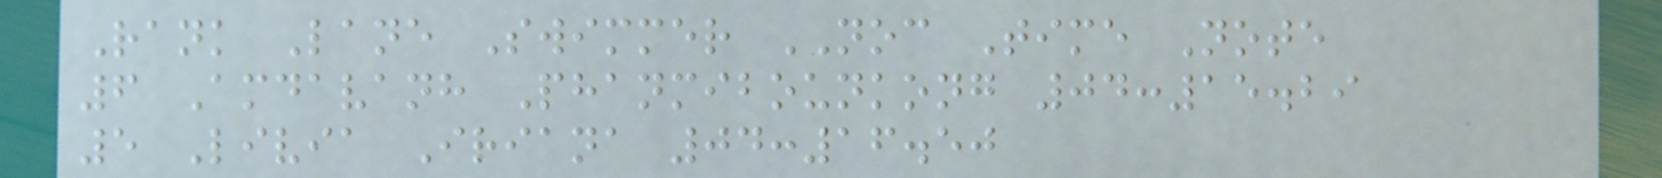Rank Lane Swimmer NOC Time Note
6 Amdavanh Phanmibounkong 04:15.29
5 Livia Iriana 04:16.50
